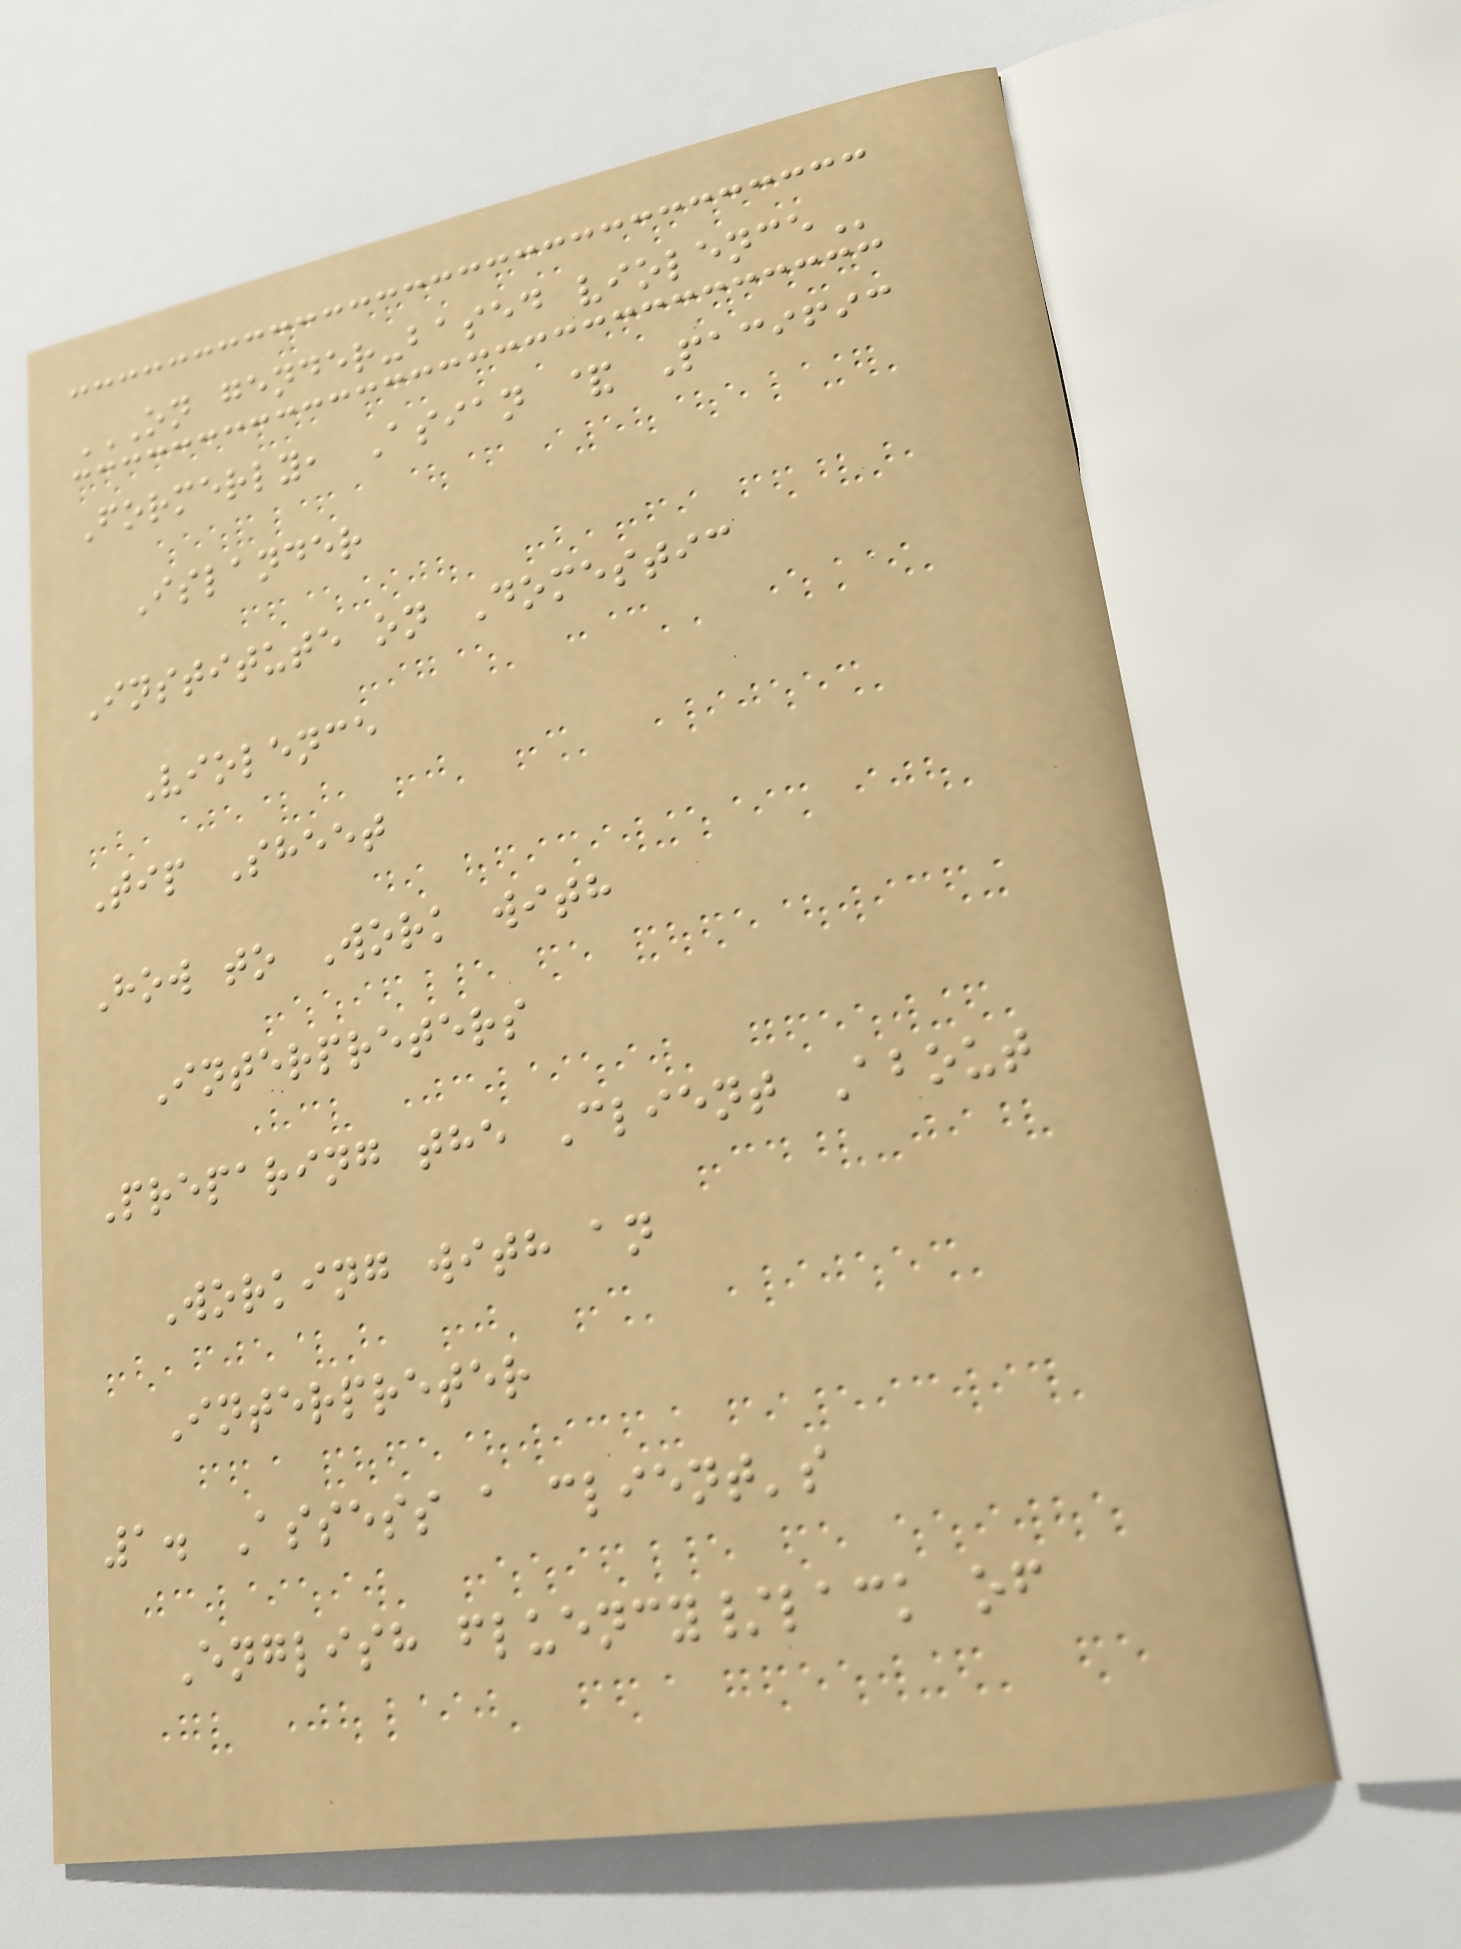ON GENDER-BASED VIOLENCE
Formerly, Asian & Pacific
Islander
Institute on Domestic
Violence
Tip Sheet
How to Work with
Interpreters
Preparing the Client About
Working with an
Interpreter
1. Assess a client's
English fluency/lack of
